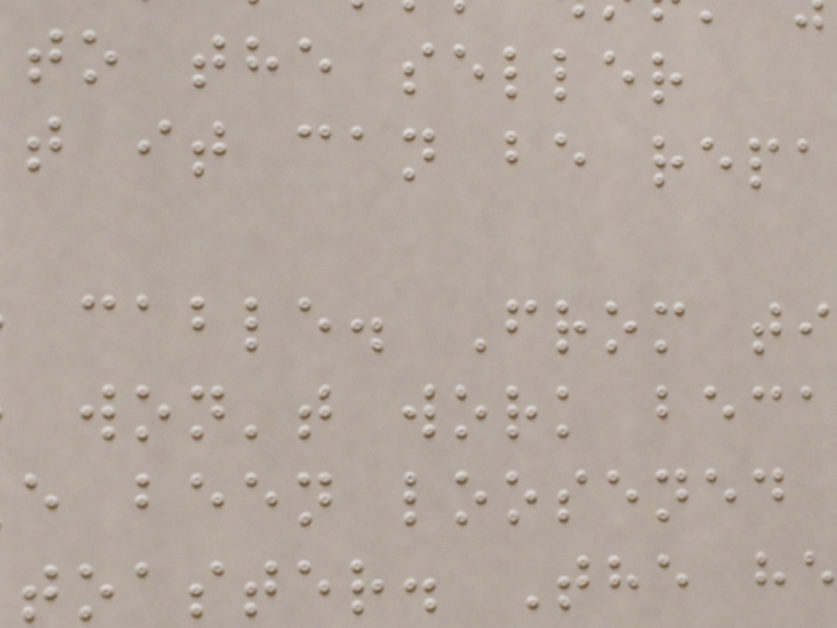to the seller
t it can be repa
cable. From ti
won't work beca
e been loosened
toaster. The he
